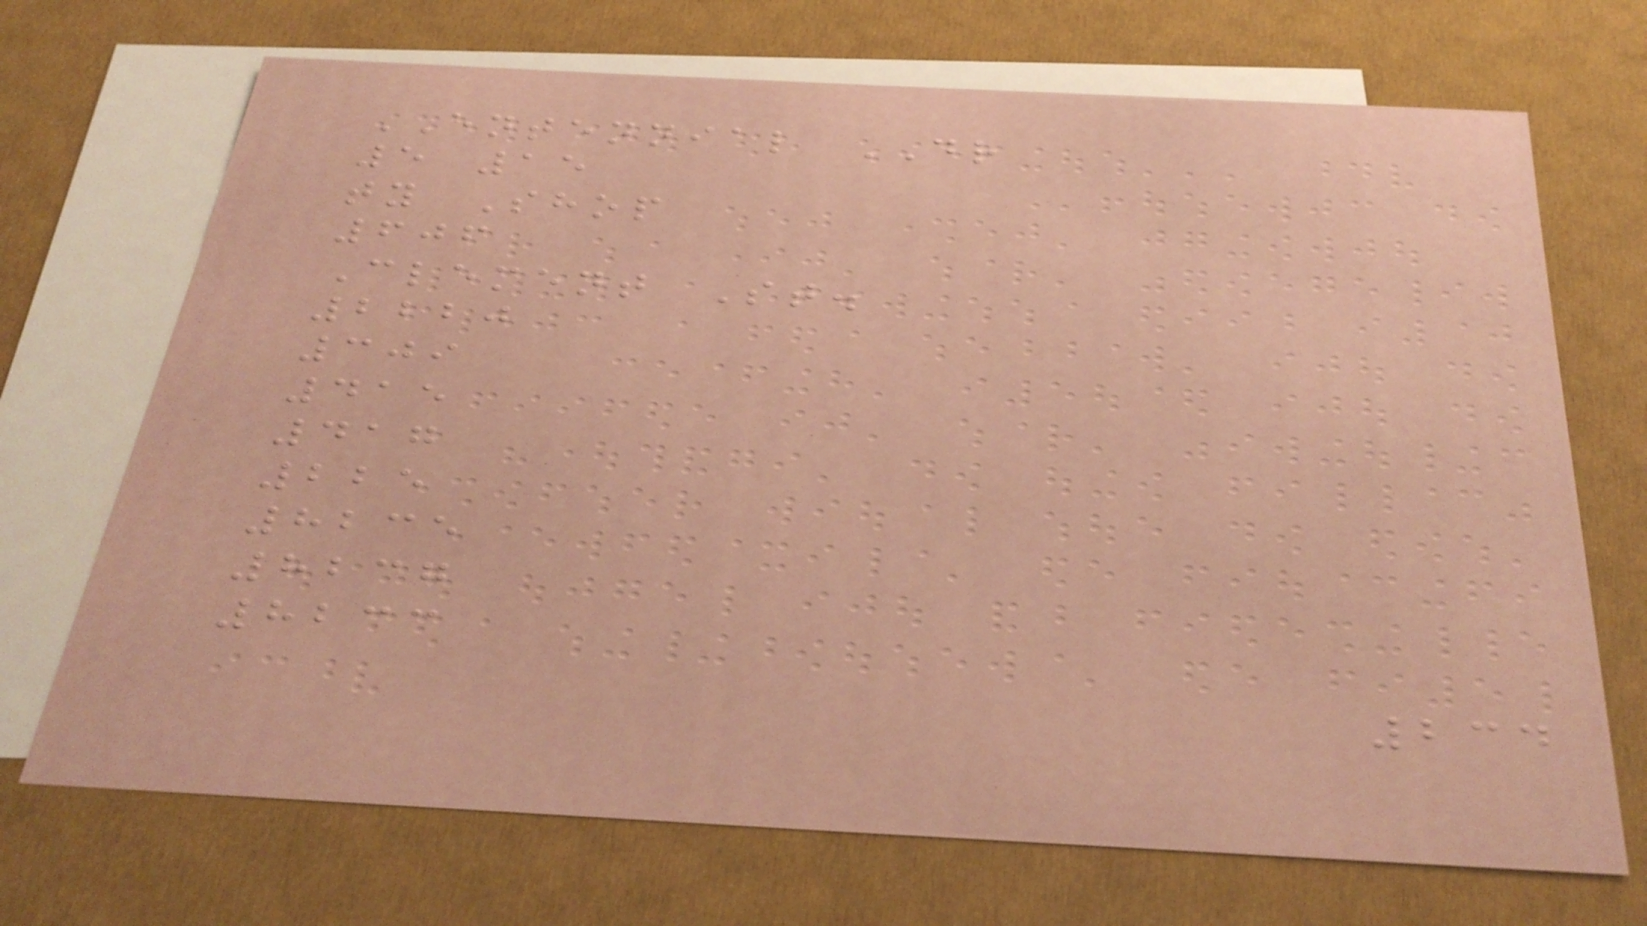ENTENNIAL DR
5 15
ty Shop
606
Clement St.
2220
309
415
417
225
8235
8237
8233
234
